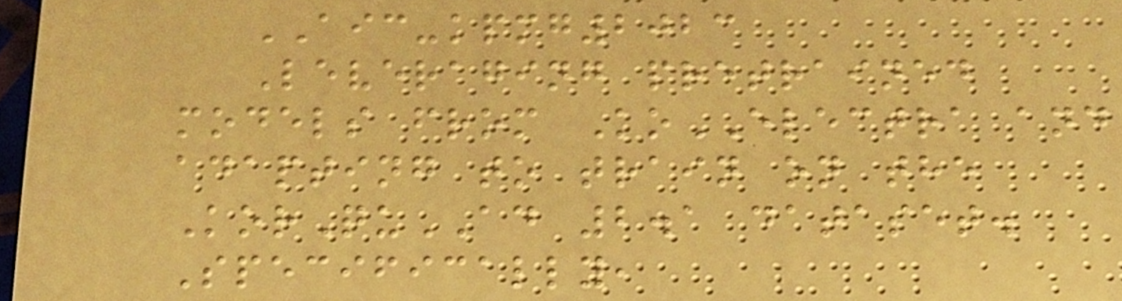AIC-kpmg2023
Leveraging pretrained
models from KoELECTRA and
adapting to train on the
KorQuAD 2.1 dataset.
Specifically,
